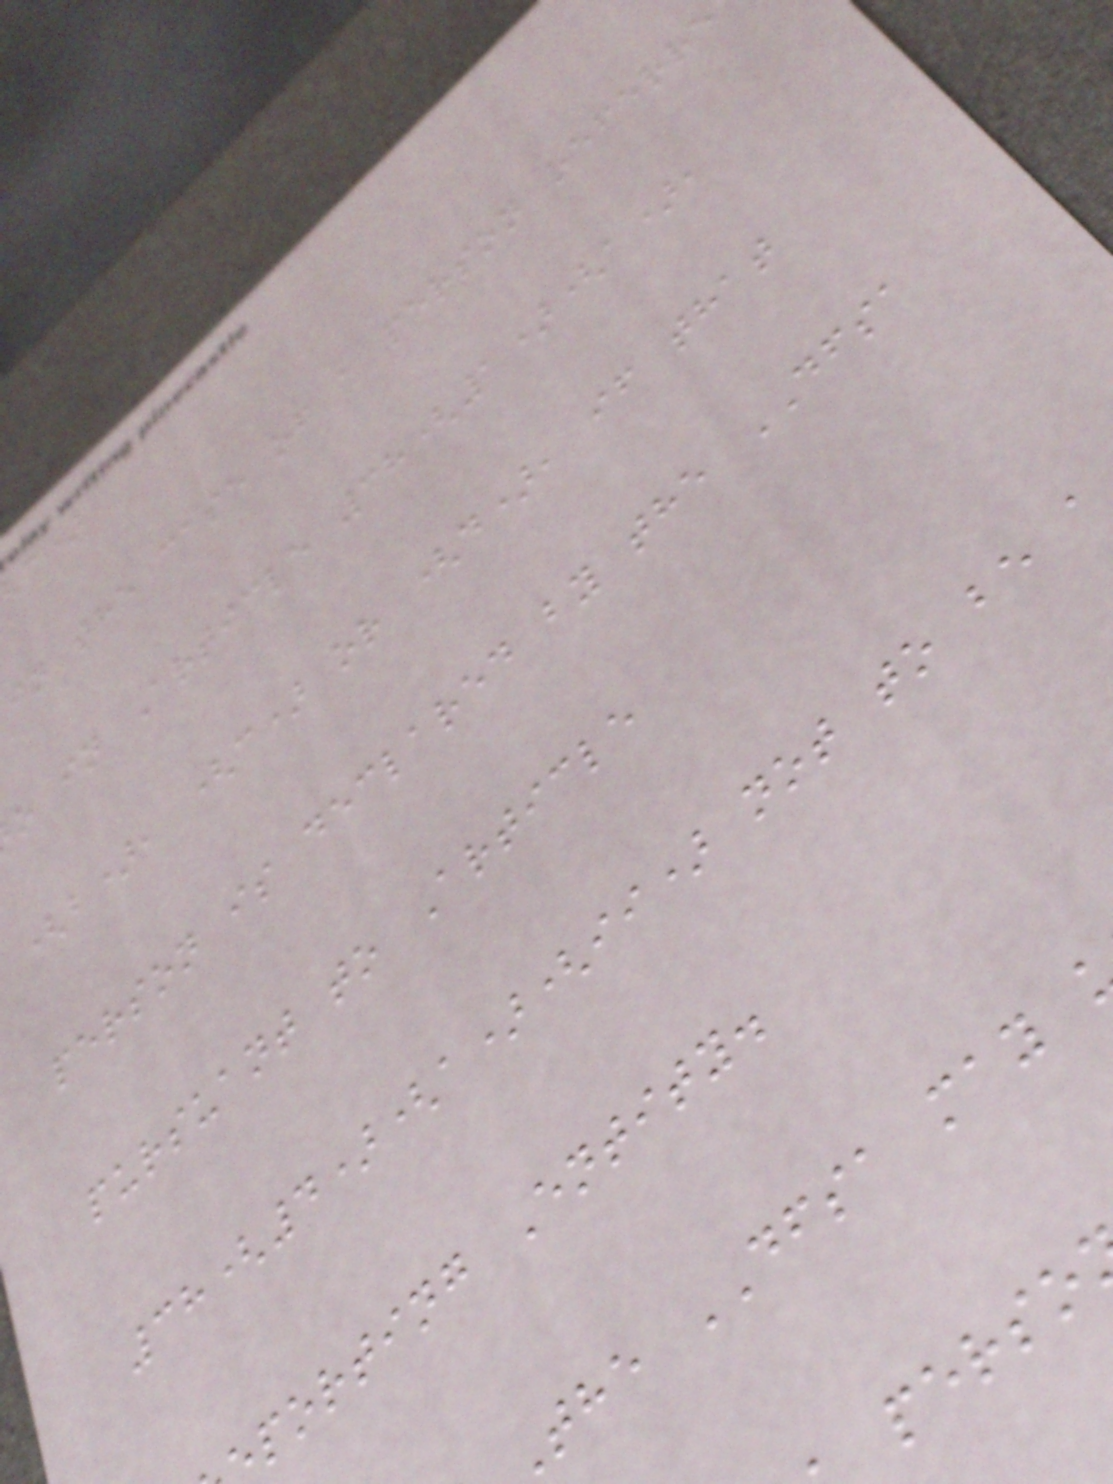in the case of a person referre
o in Article 38(1)(a),
(b), (c) or (d), if that
person is declared by the DFSA
pursuant to Article
38(4)(a)(ii) not to be a
porting Entity.
the DFSA may
